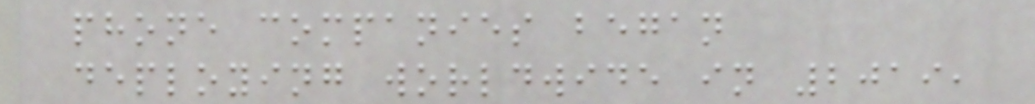phone companies began
deploying worldwide in 2019,
